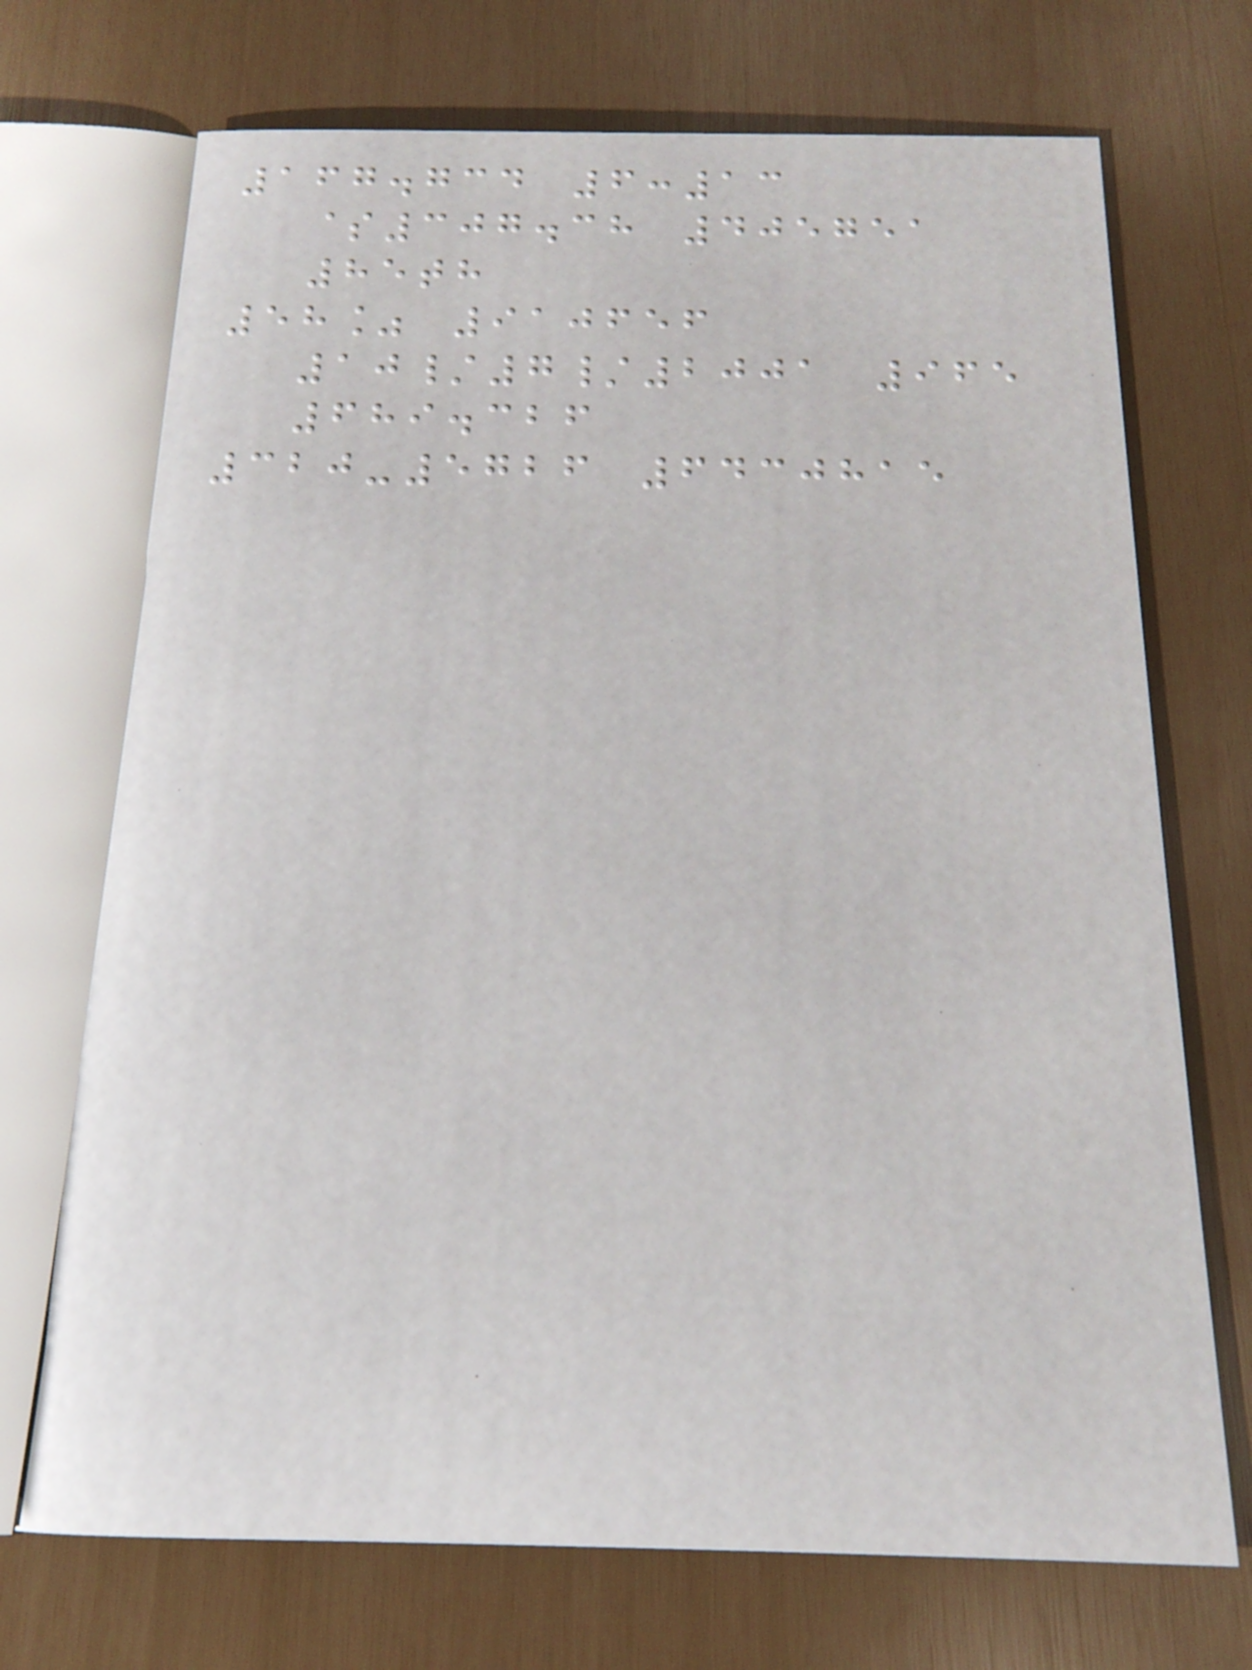167.734 6:13
$307.38 405751
85th
58% 910656
10/7/2001 965
689.326
320-5726 6430815
